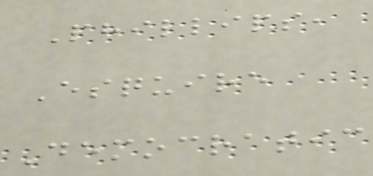Phillips,
Esquire
Democratic
